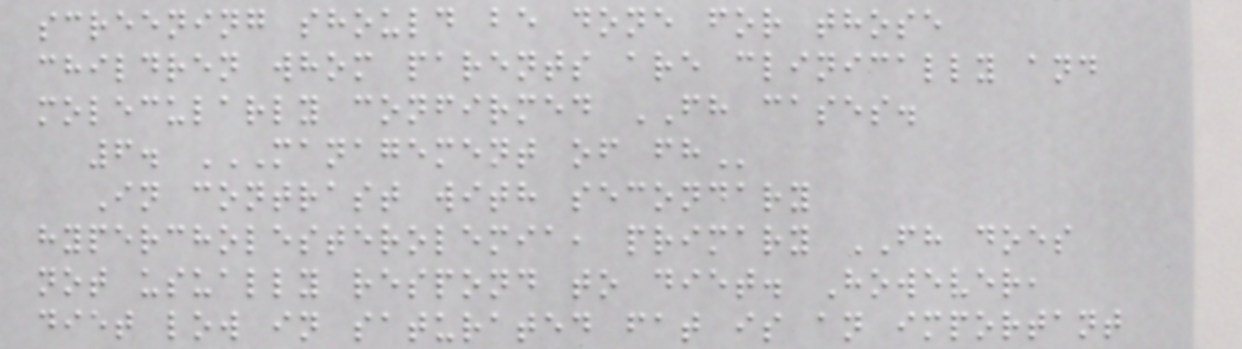screening should be done for those
children whom parents are clinically and
molecularly confirmed FH cases.
6. MANAGEMENT OF FH
In contrast with secondary
hypercholesterolemia, primary FH does
not usually respond to diet. However,
diet low in saturated fat is an important
